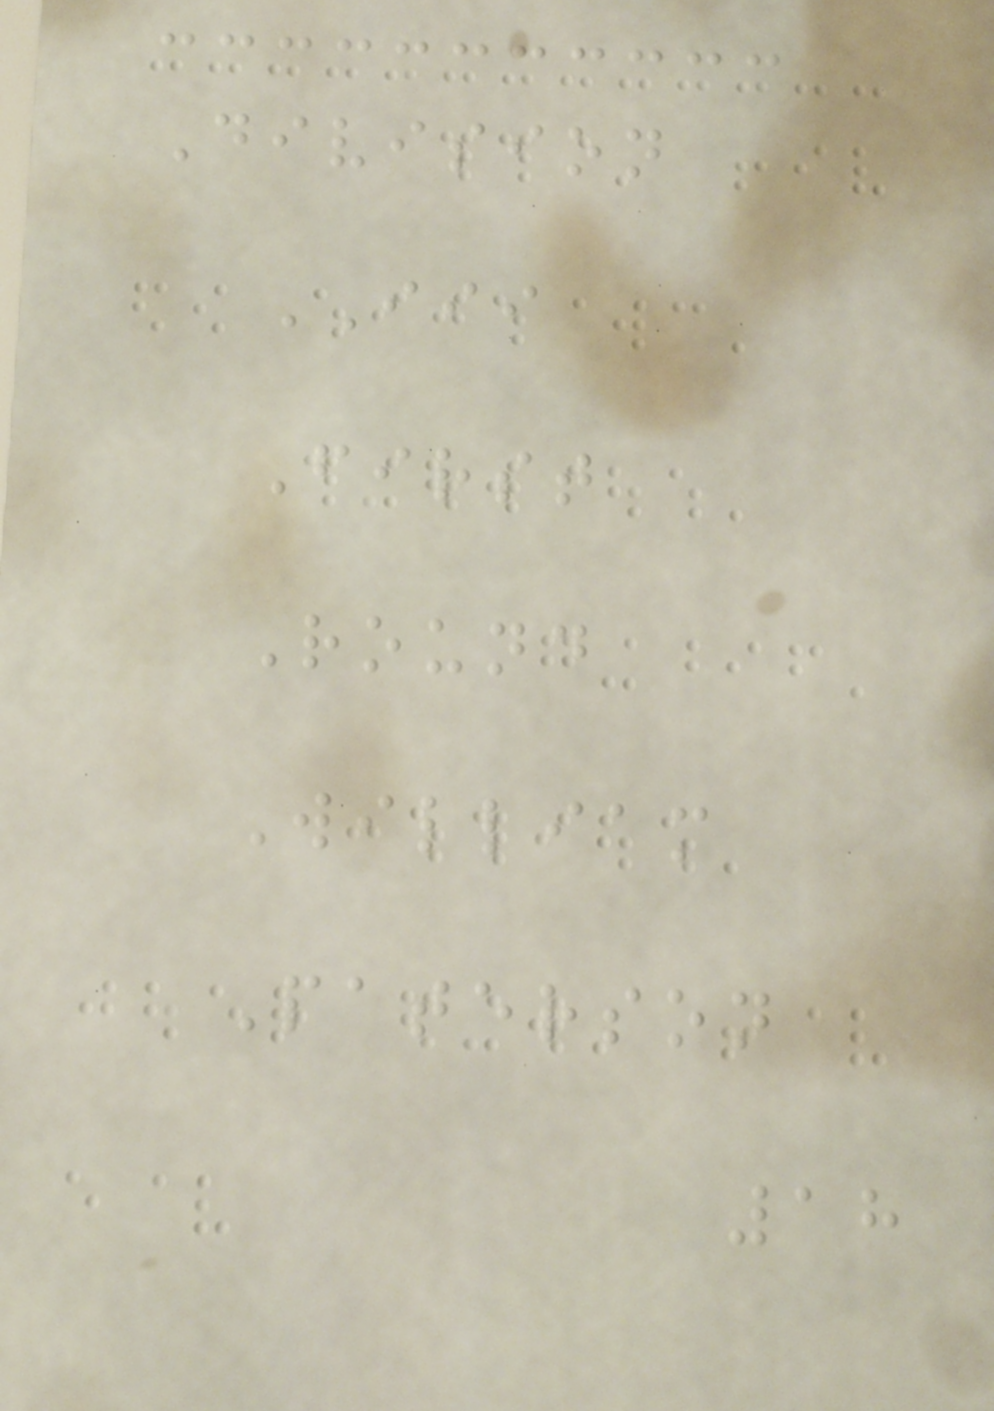Division
III
First
Round
William
Paterson
18
